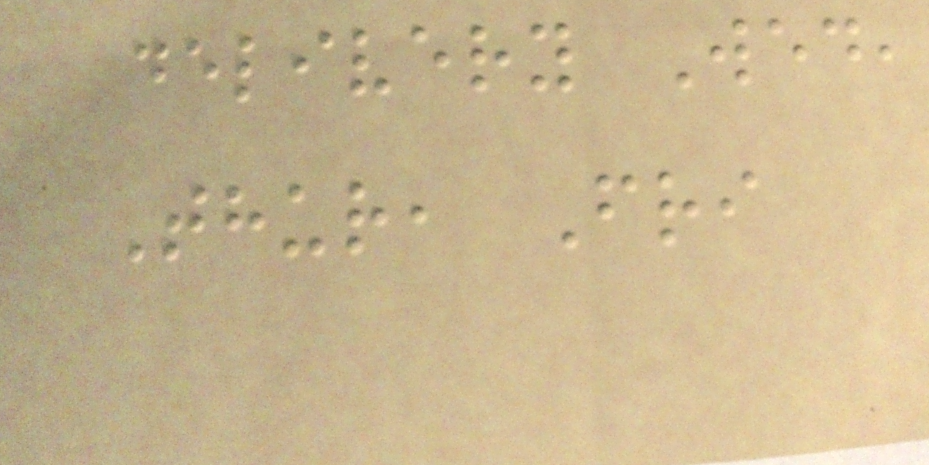delivery Wed,
Thur, Fri
